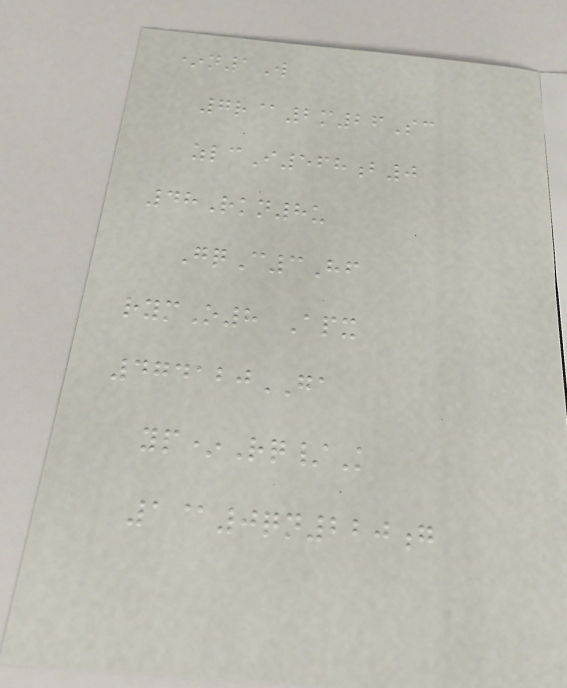*n1W
7r@2m26Sc
zlcI568b0
48Rkn8u
GqC3Hf
rymO8 Apx
474120GA
yp*Rq/K
1@0qn220g
